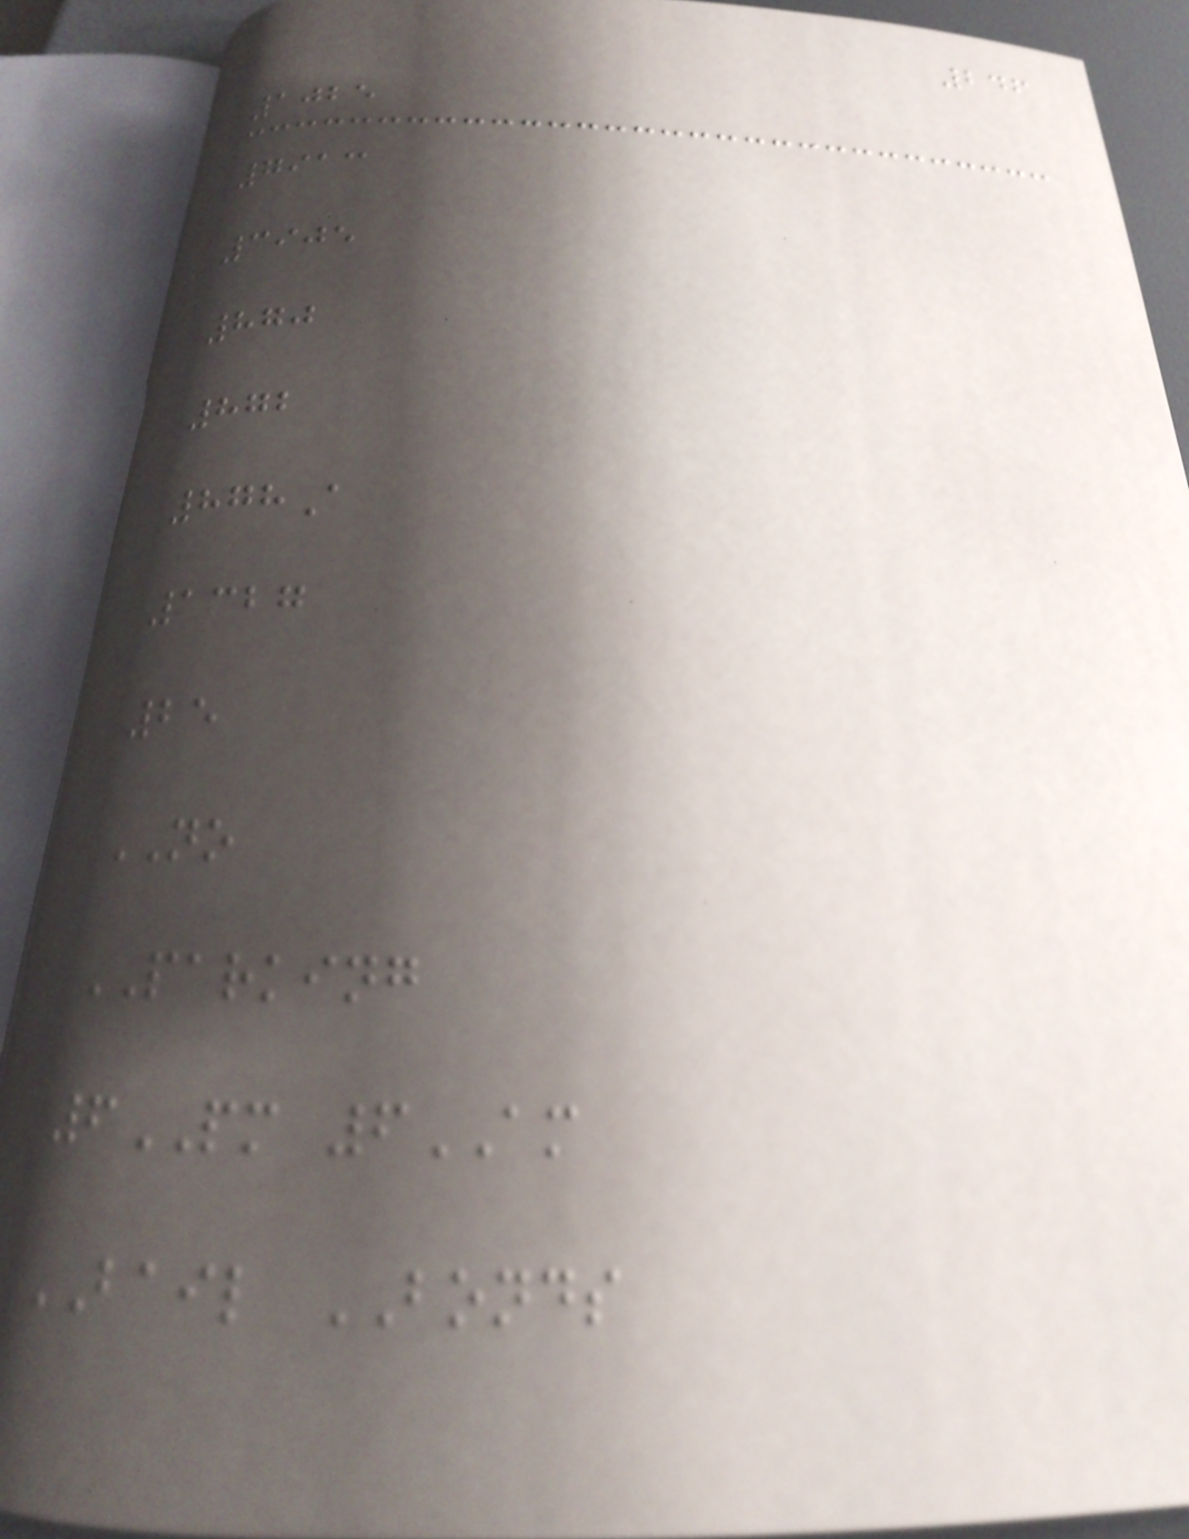246
1025
7913
3905
870
872
878A
1327
25
NO
PARKING
6PM 6AM
BAIL BONDS
